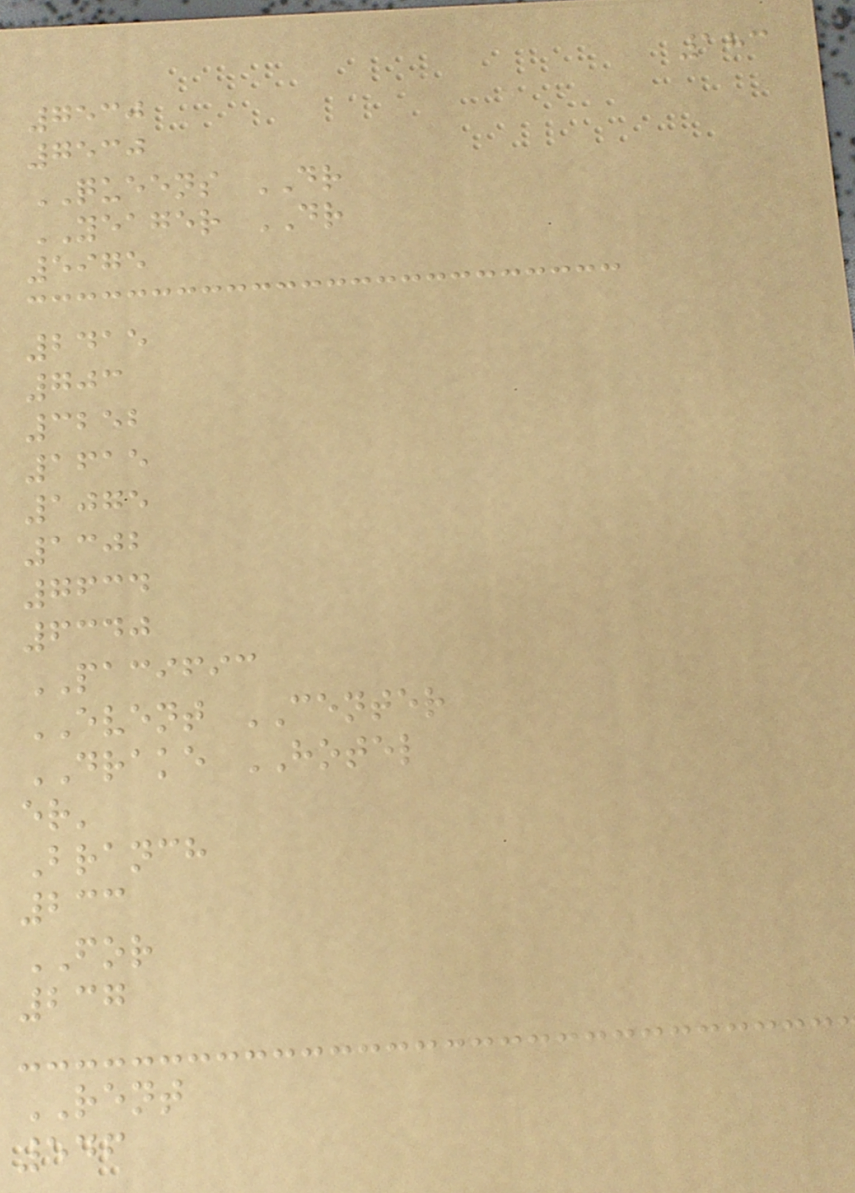183
7530
7530
QUEENS DR
YEAGER DR
5975
2415
703
3252
1615
1075
1302
7634
6340
PACIFIC
EVENT CENTER
DRAKE HOTEL
er'
Branch
233
FOR
237
RENT
546
